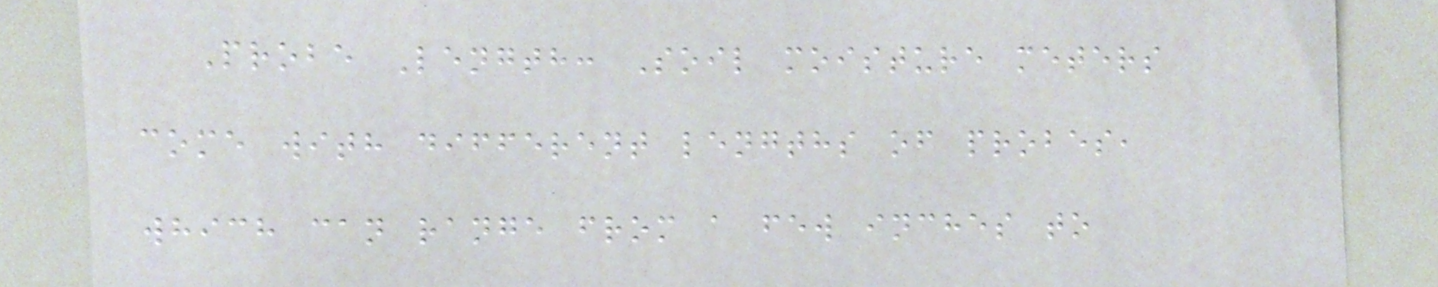Probe Length: Soil moisture meters
come with different lengths of probes,
which can range from a few inches to
